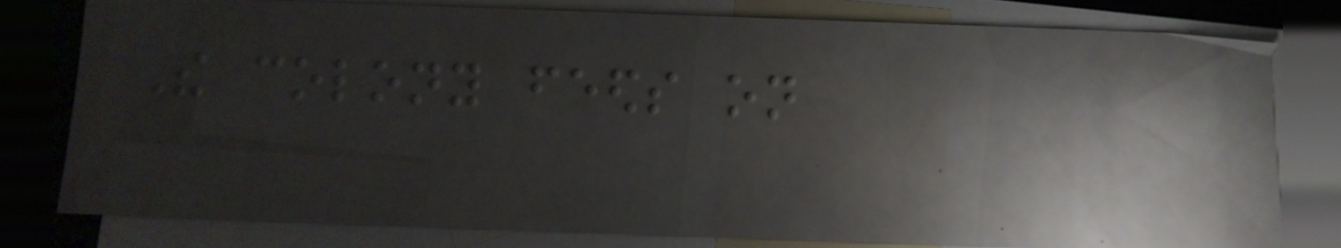The colony feeds on
